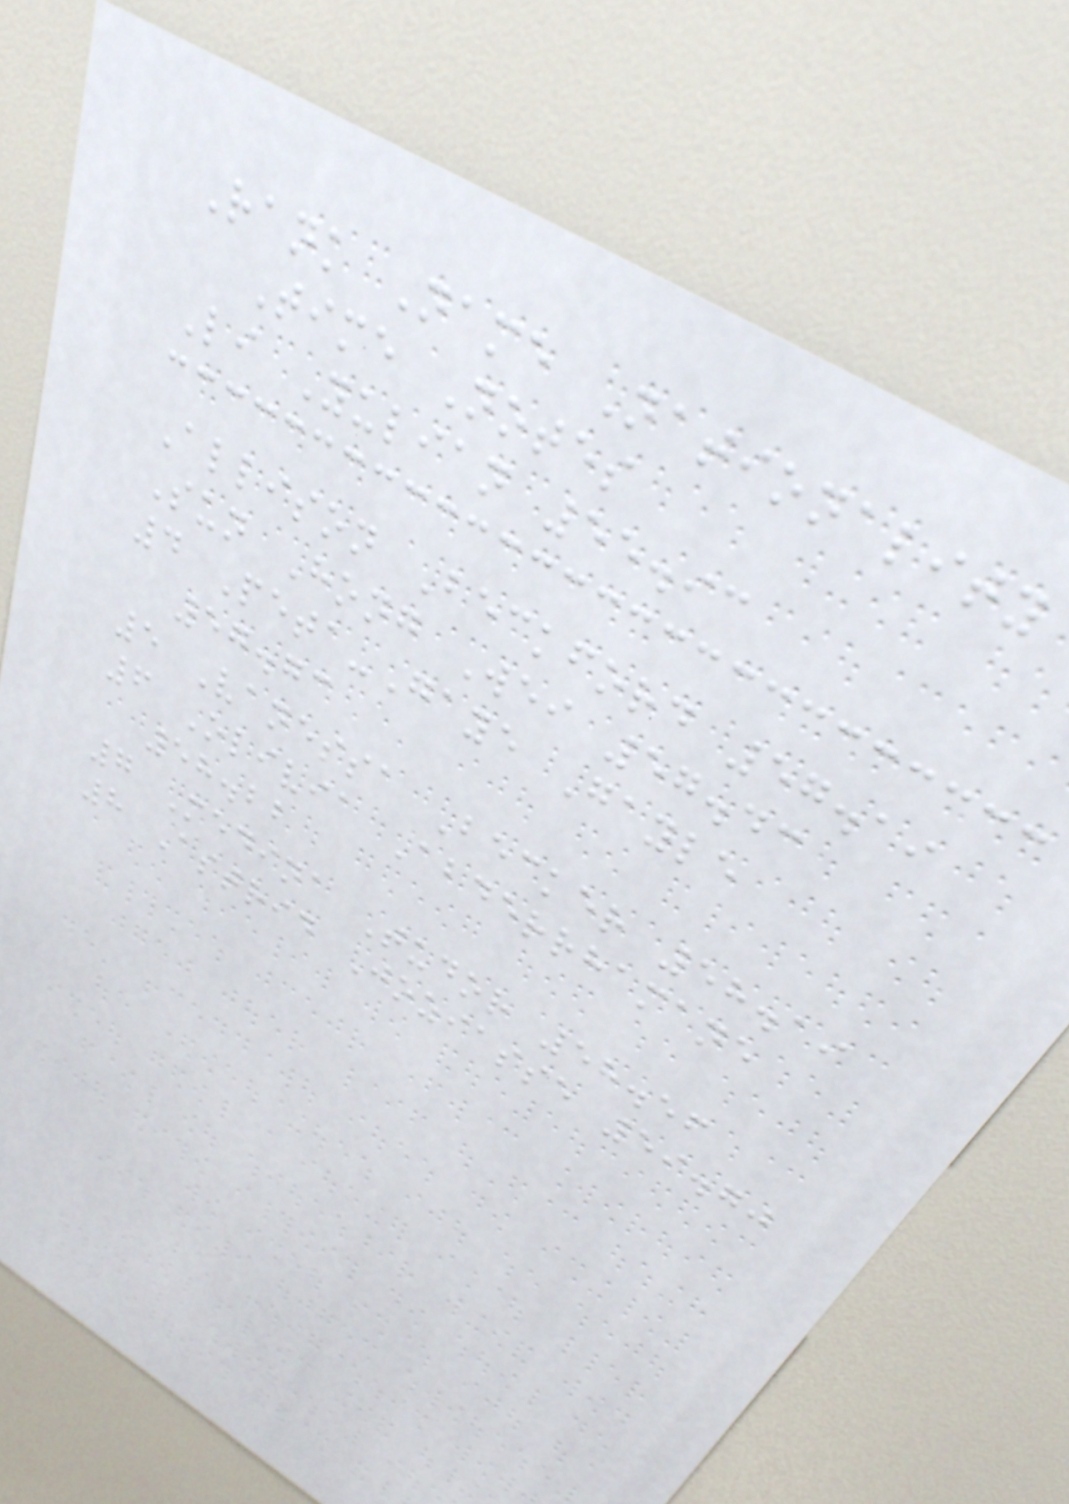Rank Name Nationality
Time Notes
Li Yulian 55.93
Allison Beckford 57.19
Sun Hong Wei 57.43
4 Peta-Gaye Gayle
57.73
5 Vanessa Becker 58.19
6 Olivia Abderrhamane
58.22
7 Medina Tudor 58.56
8 Astrid Joziasse 59.70
